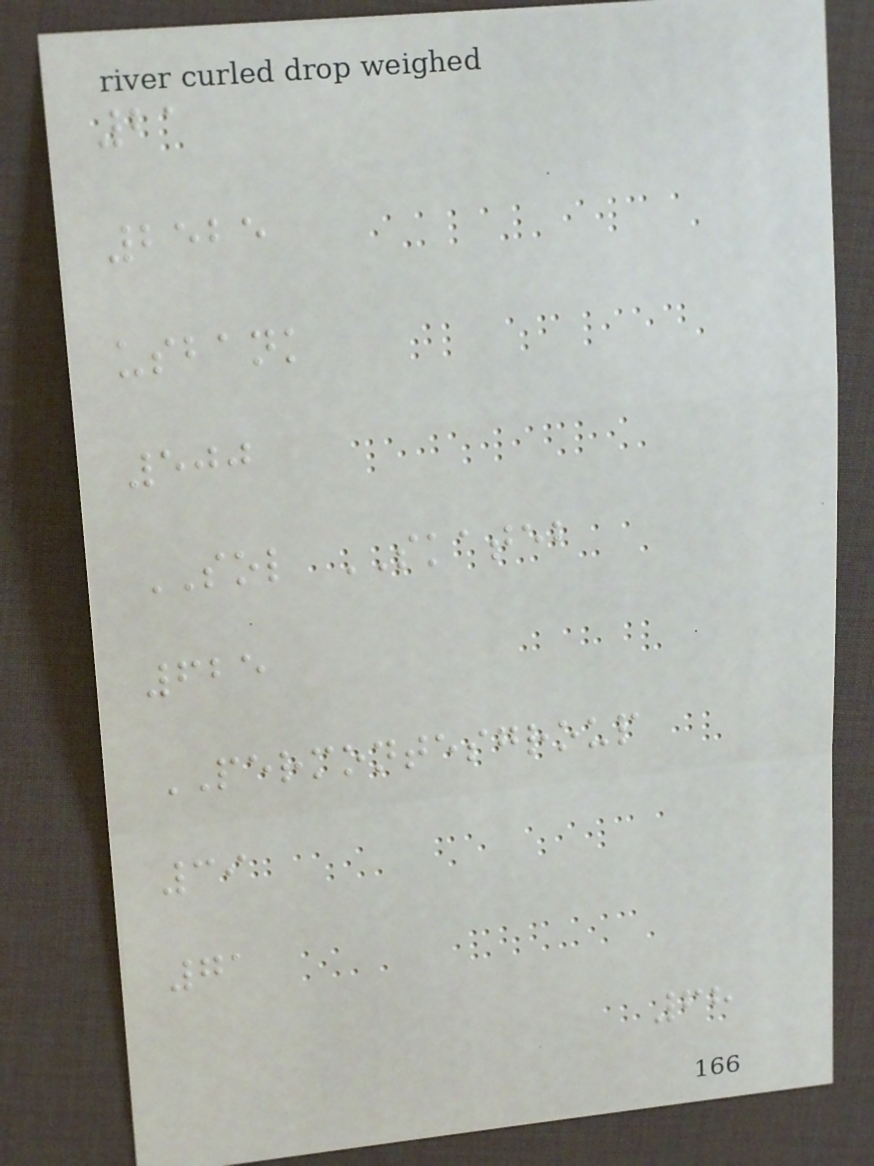21
2525
usbank
500
SOL SKATEB
625
PERMONTESGROUP
39
71
68
